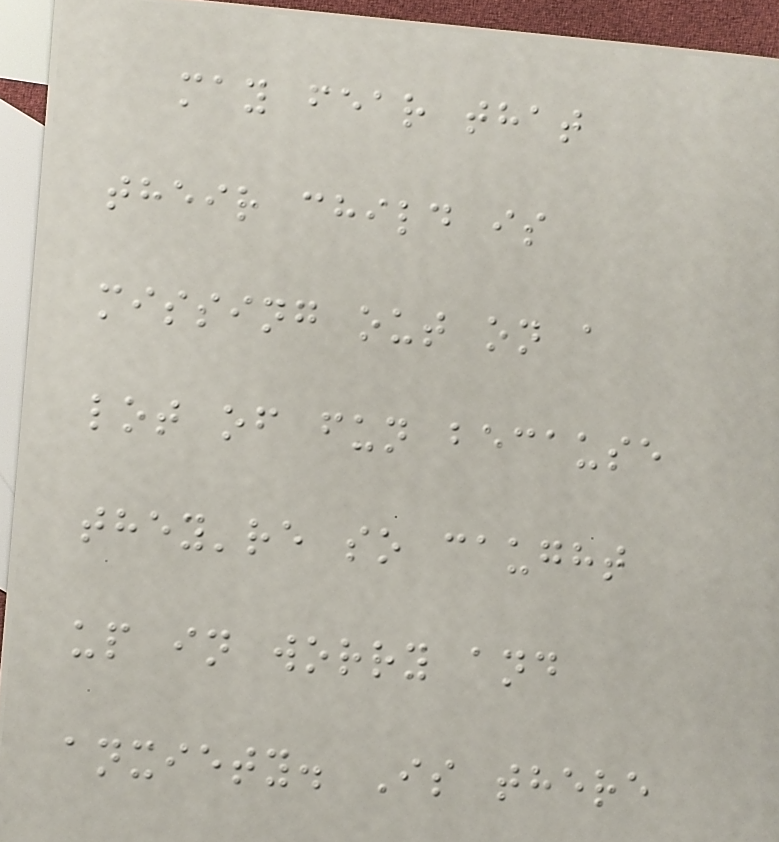may fear that
their child is
missing out on a
lot of fun because
they're so caught
up in worry and
anxiety. Is there
